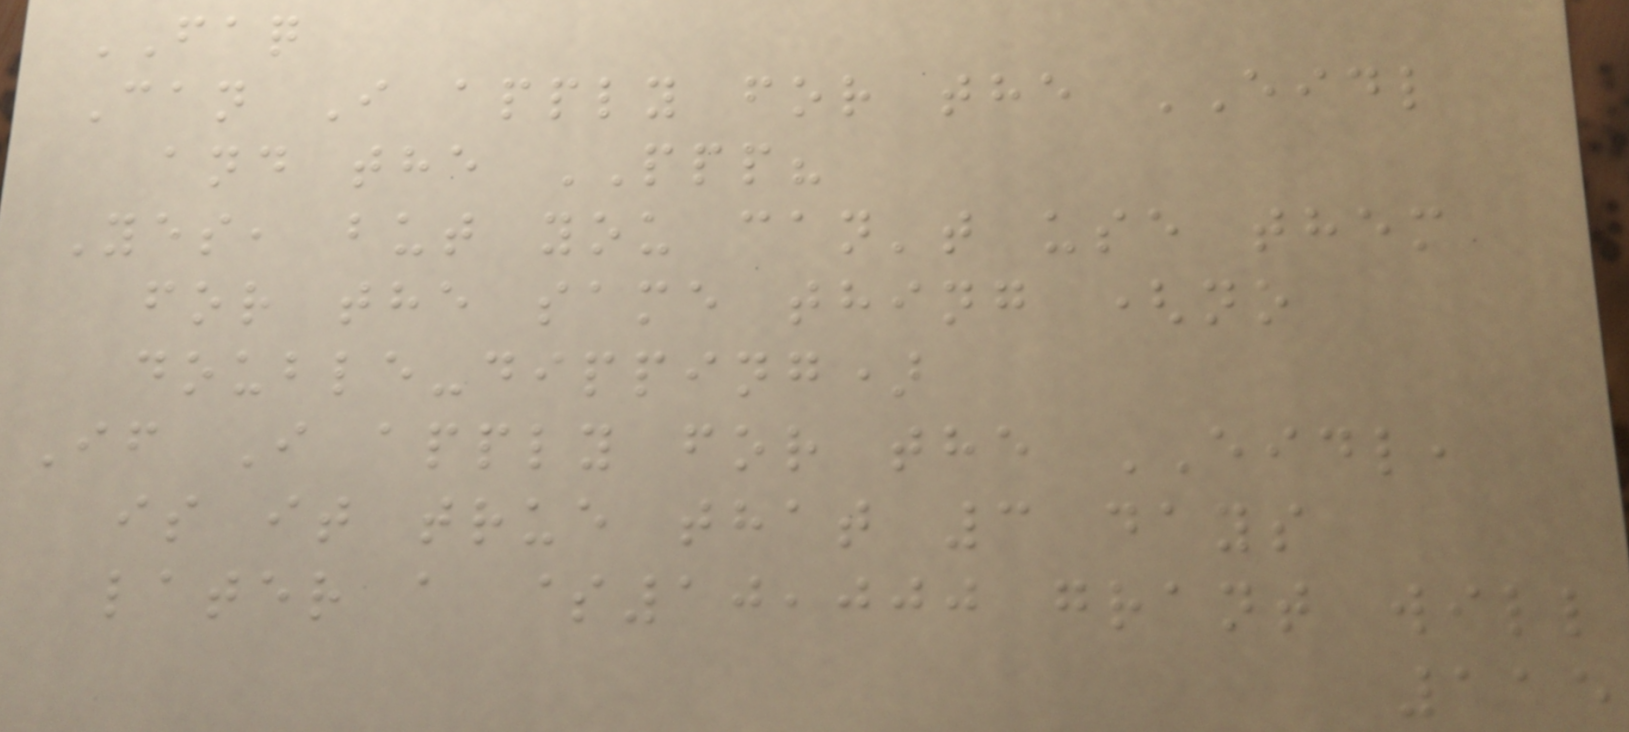FAQ
Can I apply for the EIDL
and the PPP?
Yes, but you can't use them
for the same thing (no
double-dipping)
If I apply for the EIDL,
is it true that 3 days
later a $10,000 grant will
115
